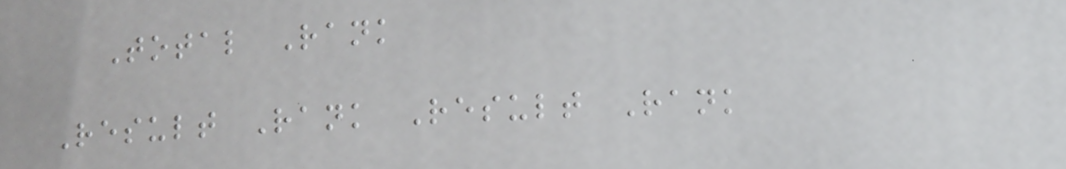Total Rank
Result Rank Result Rank
